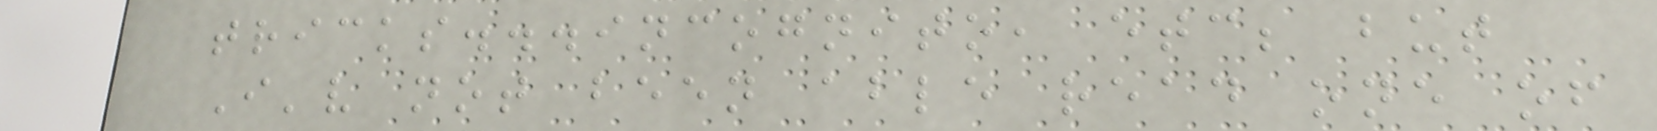tricks...incognito, etc; but
I'v not been able read one of
